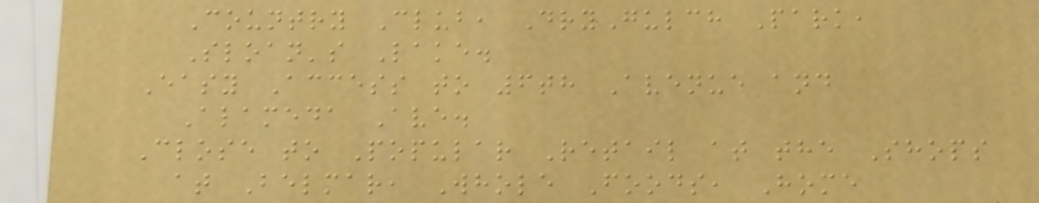Country Club, DryGulch Park,
Sloan's Lake.
Easy Access to 6th Avenue and
Alameda Ave.
Close to Popular Retail at the Shops
at Belmar, Whole Foods, Home
